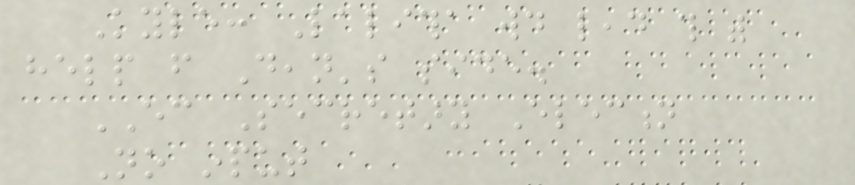Kyle: Lalitha would lead this with
help from Dean's side.
EC Secretary Election
No input
